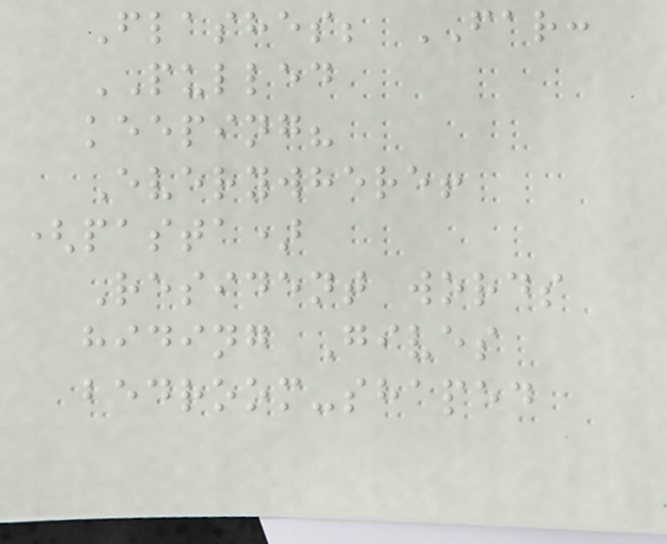Flashes; FAR:
PULLED
keeping?
Everywhere!
(pasta)
Resident words
hiding Gives
bedroom-shaped
